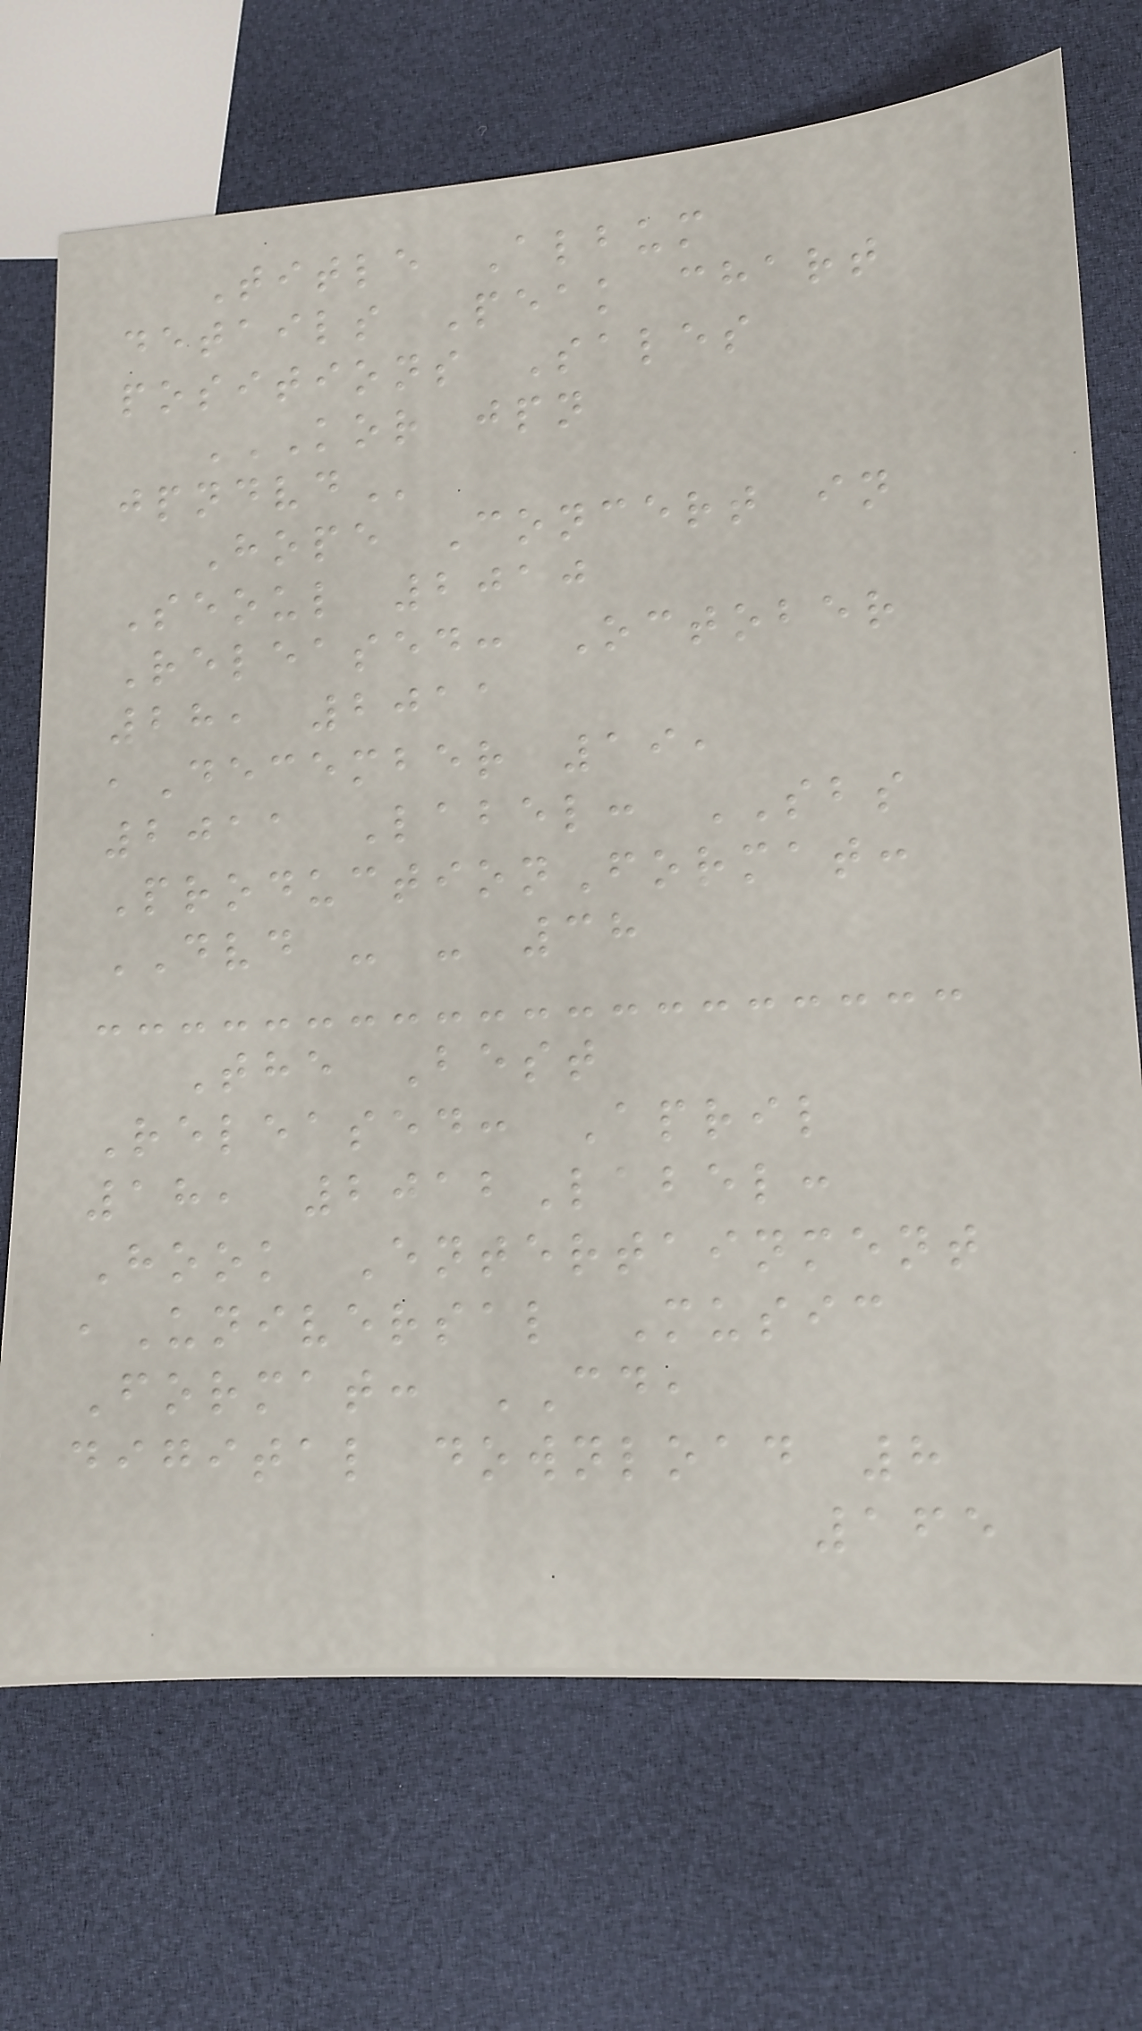Title Album
details Peak chart
positions Sales
KOR JPN
JPNDVD
Hope Concert in
Seoul 2010
Released: October
28, 2011
,December 19,
2011 Label: SBS
ProductionFormat:
DVD - - 38
The Best
Released: April
18, 2012Label:
Hook Entertainment
,Universal Music
Format: CD,
digital download 8
165
